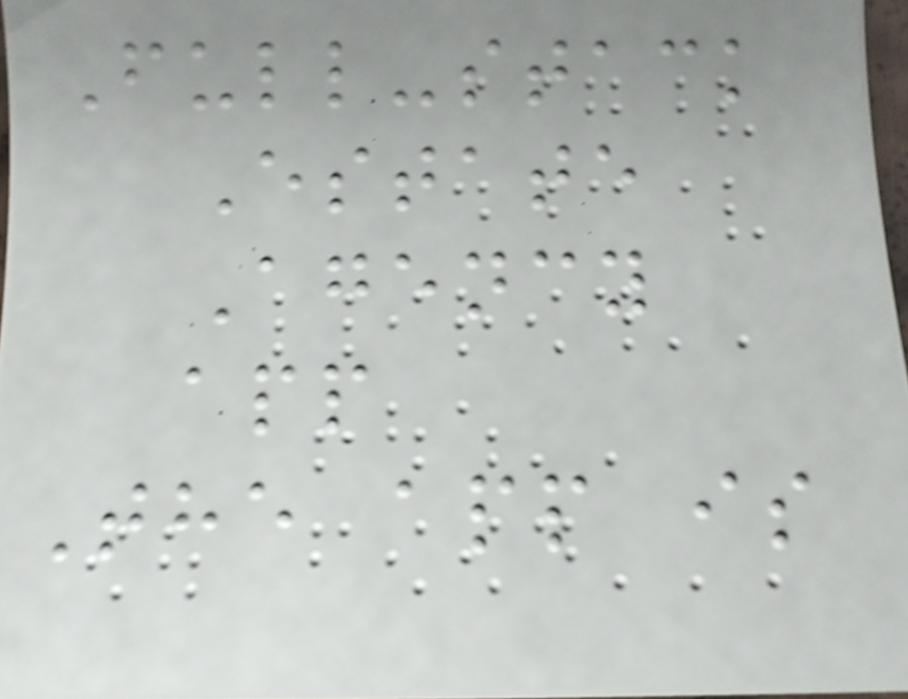Full-stack
Estate
Agency
app
The app is
